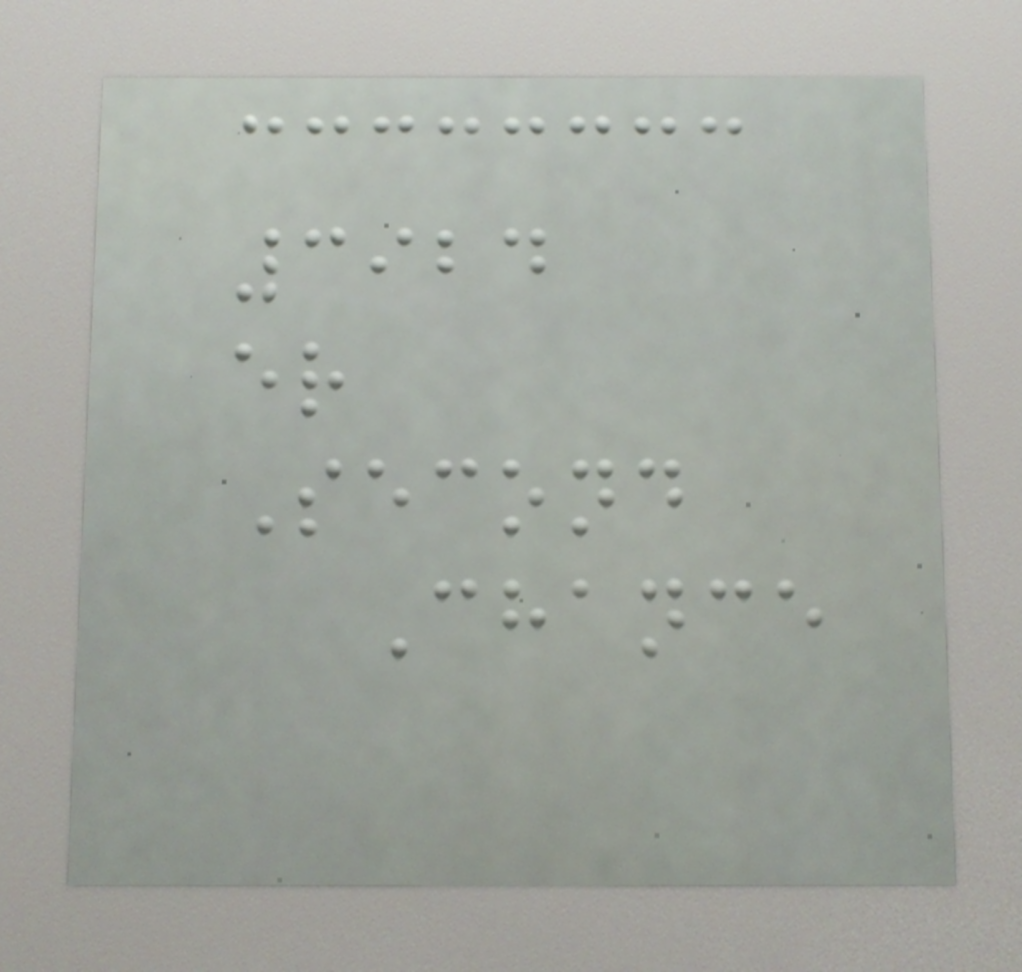3924
er
Second
Chance
